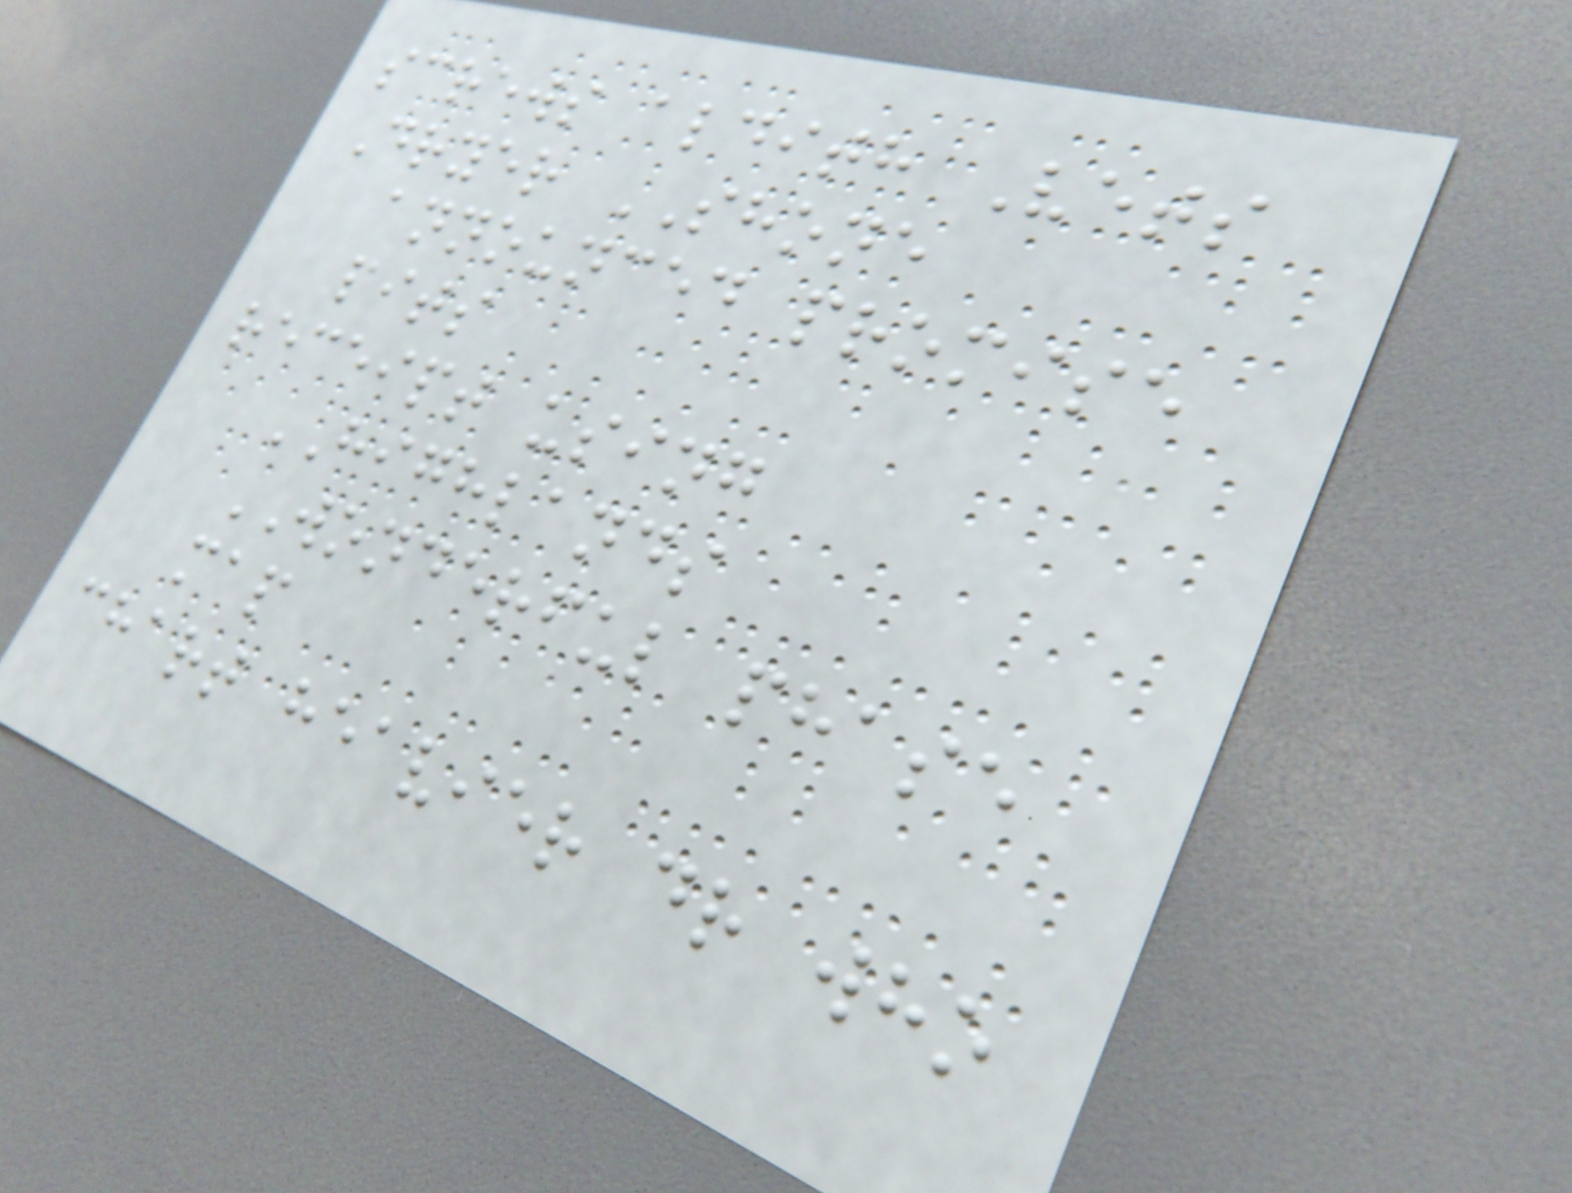screws aldith Vets
Dryer SHONE
announced promise
pits
receipt using
HIGHLANDS
WONDERFUL phase
map
chart heavier dr who
